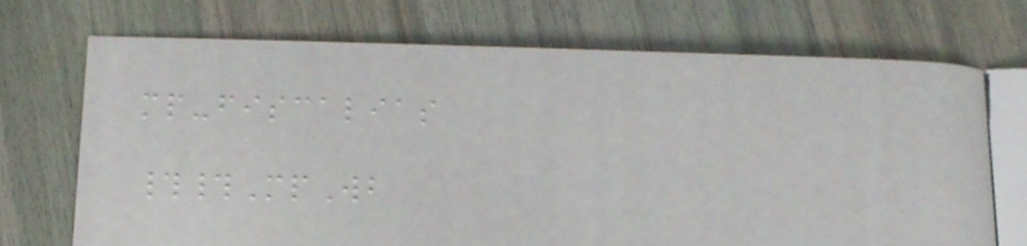mp-fiscalias
##MpWb
